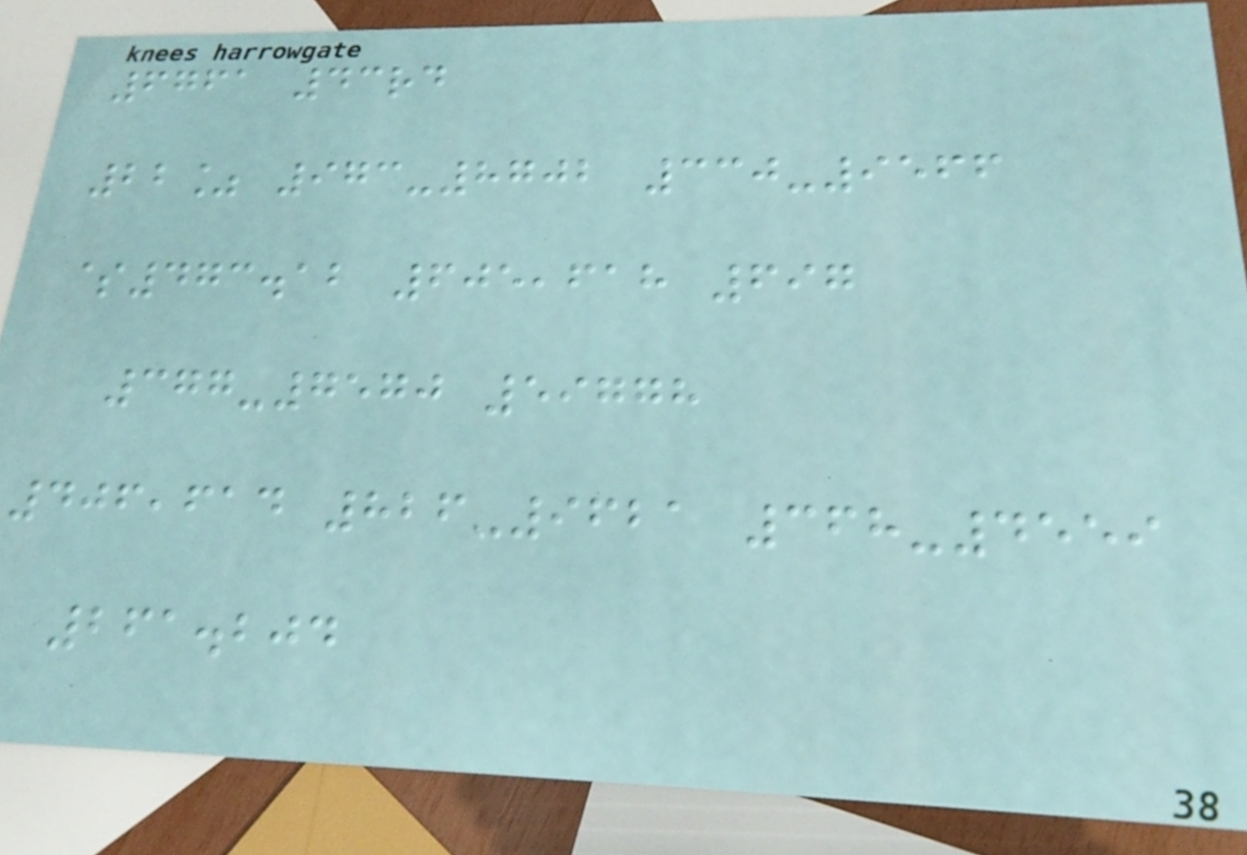6761 43rd
22% 973-8702 330-9566
$473.12 605,618 697
377-7570 59778
406,614 826-9621 368-4559
261.204
